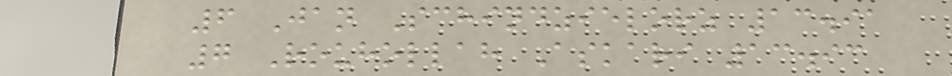6 Jan Schindzielorz 13.91
7 Rouhollah Askari 13.93
